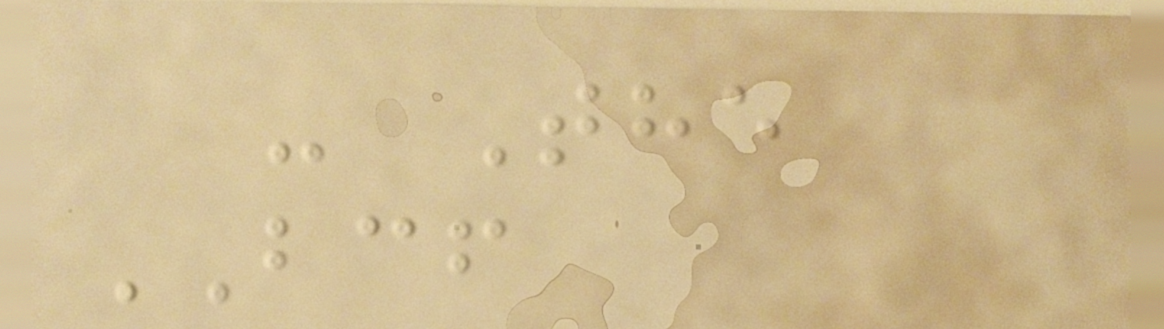- The
BCF
